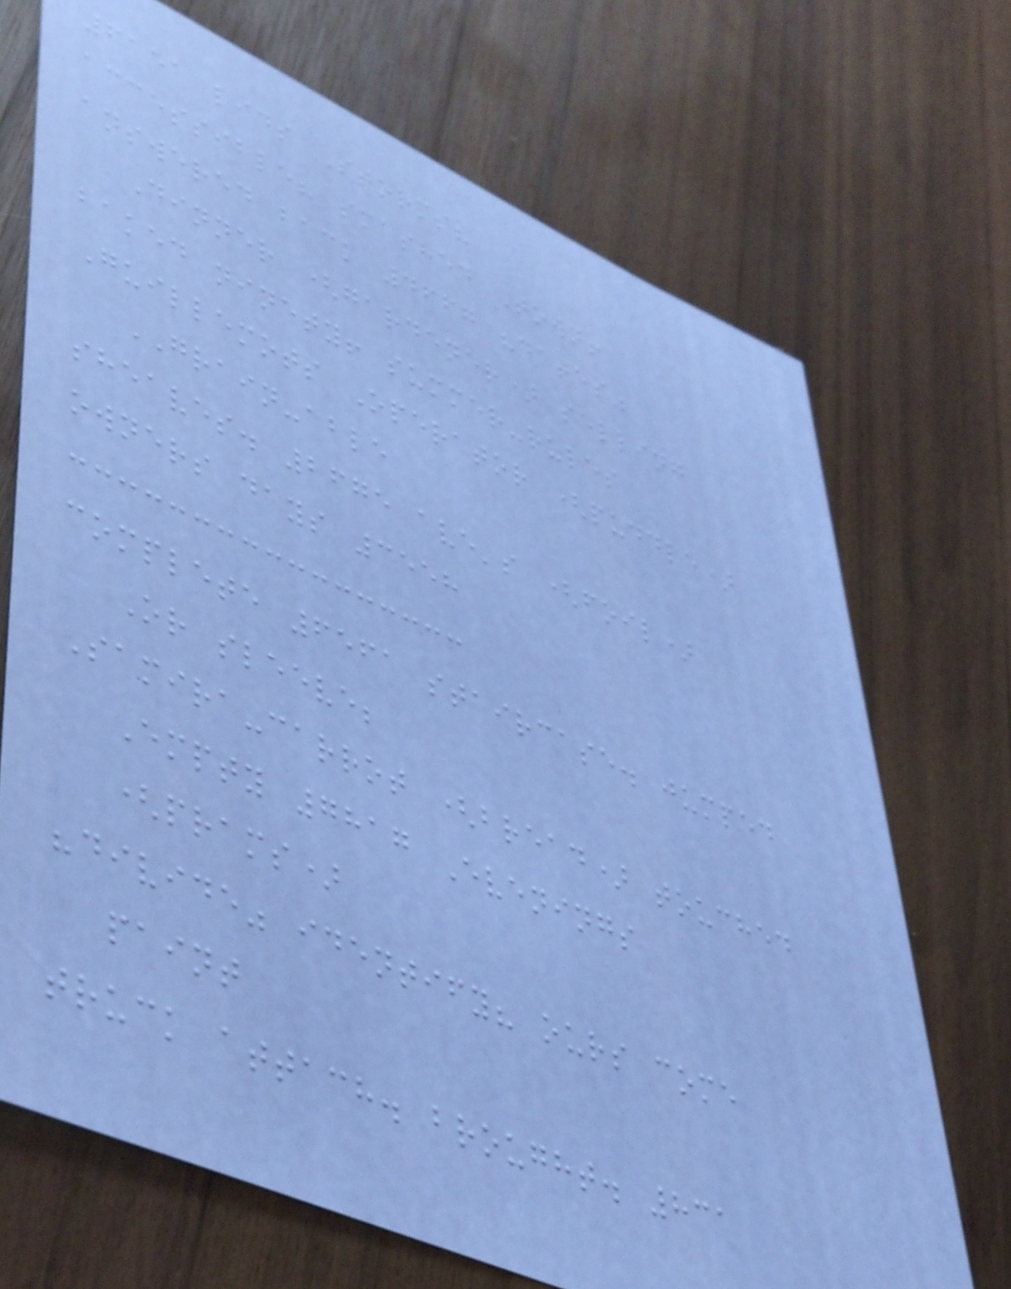6151 lids Storms?
accessible? smashed Town!
answered back 4667 "dates"
Dinner (gardener) selling
baked ninety! summer-rules
Guillemots Operator (puddle)
GRAIN-able
sheaves. 2675 ave's (foil)
owners days 3558
complete 6561 staircase. jumped
Or sleeve;
Samira-carrot (bread) touched
Empty 7817 Evenings
(prams)
"divide" identify? ours come
paint
truck attach. brought. 831
